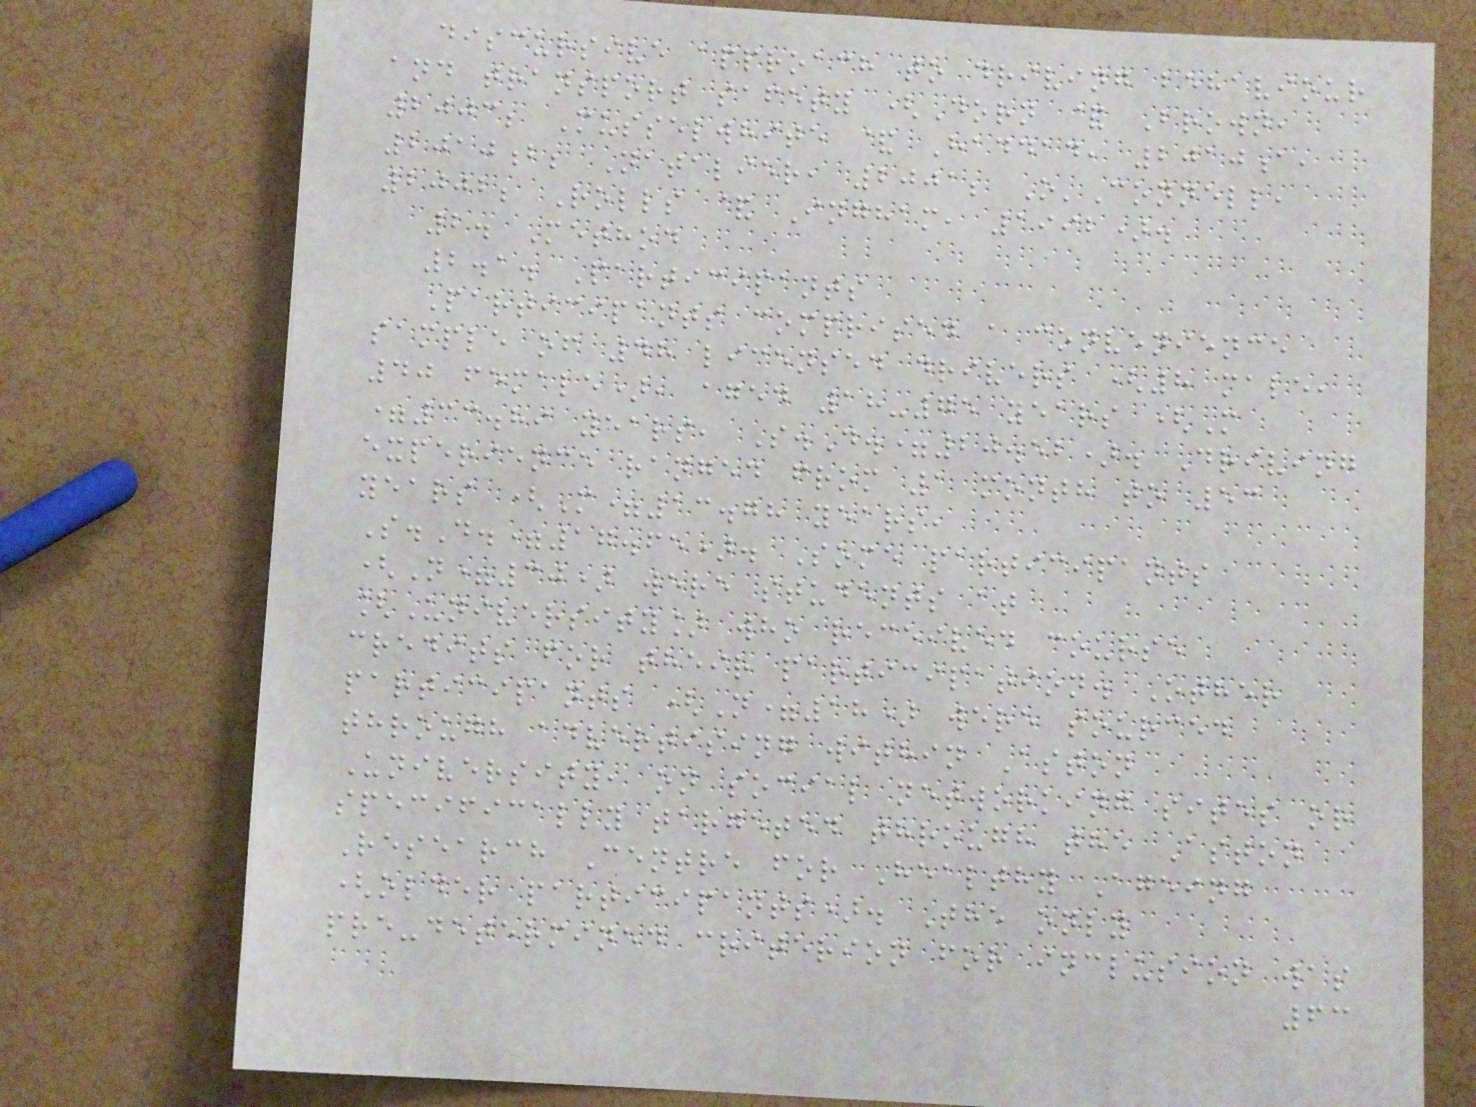discursive approach to driving behaviour
and transport safety (Dorn & Brown,
2003; Musselwhite & Haddad, 2010a,
2010b; Natalier, 2001; O'Connell,
2002; Rolls & Ingham, 1992).
2. Method
2.1. Participants
Participants comprised a convenience
sample of 48 licensed drivers (8 male,
40 female), aged 18-75 years (M
=33.89 years, S.D.=20.52). Driving
experience ranged from 1 month to 53
years (M=13.78 years,
S.D.=17.65). Some participants
(N=30) were students at
[University] who received course
credits for their participation. Other
participants (N=18) were sourced
through advertising within Aston
University, on social networking sites or
specifically targeted through the Aston
Research Centre for Healthy Ageing
(older participants). The only
pre-determined criterion for inclusion was
63
